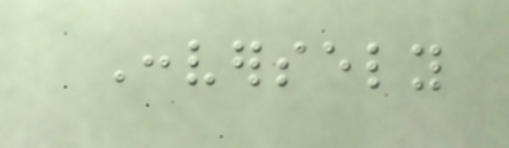Conversely
